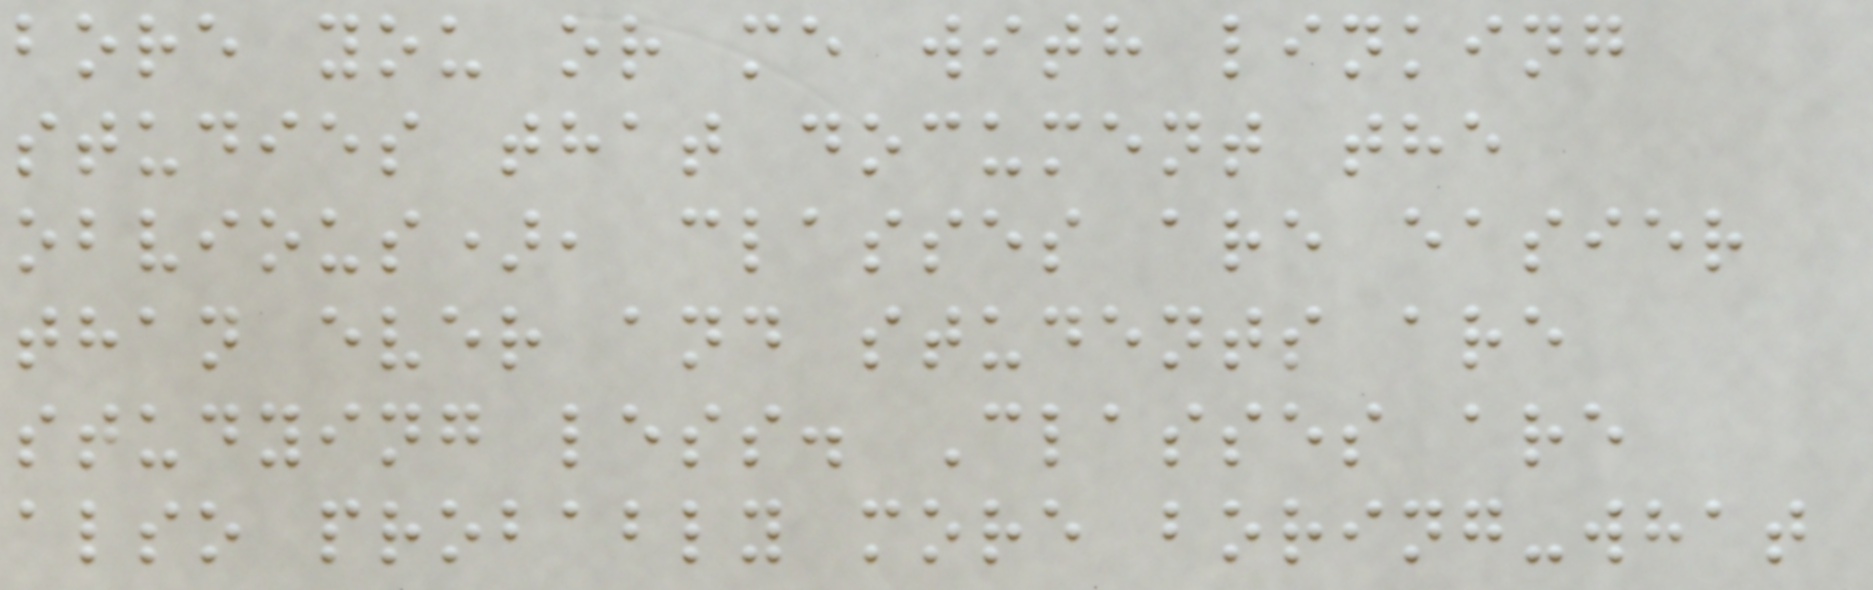bore you or me with linking
studies that document the
obvious), classes are easier
than ever and students are
studying less. Classes are
also probably more boring-what
